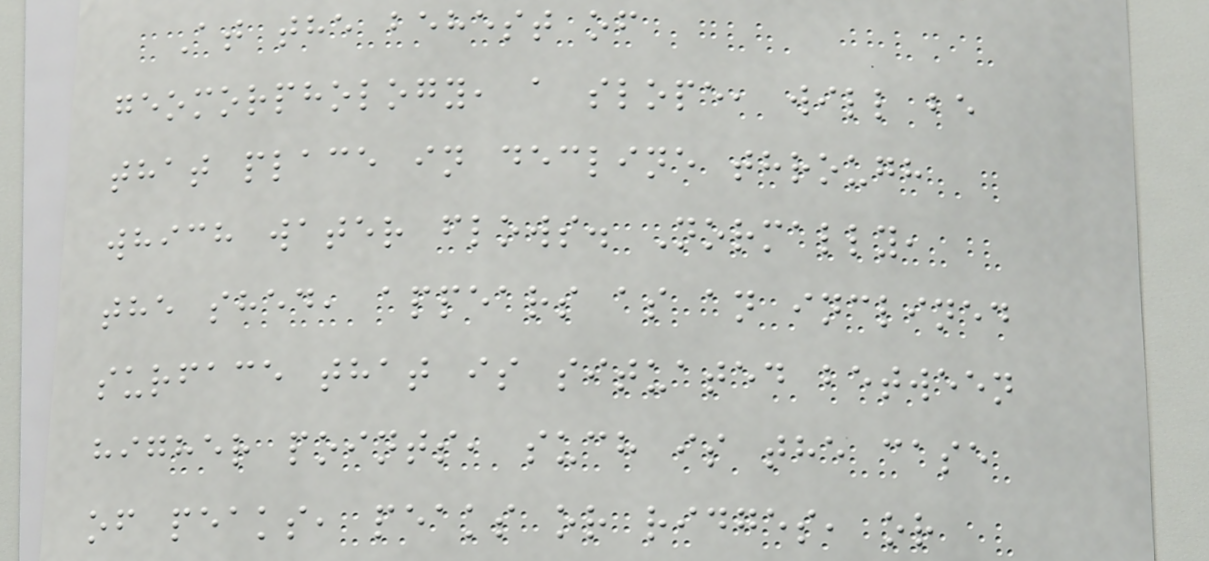At the behest of
geomorphology, a slope, will be
that place in decline through
which water flows. Normally,
the shed, appears as an inclined
surface that is situated between
higher points, such is the case
of peaks, peaks or ridges, or
